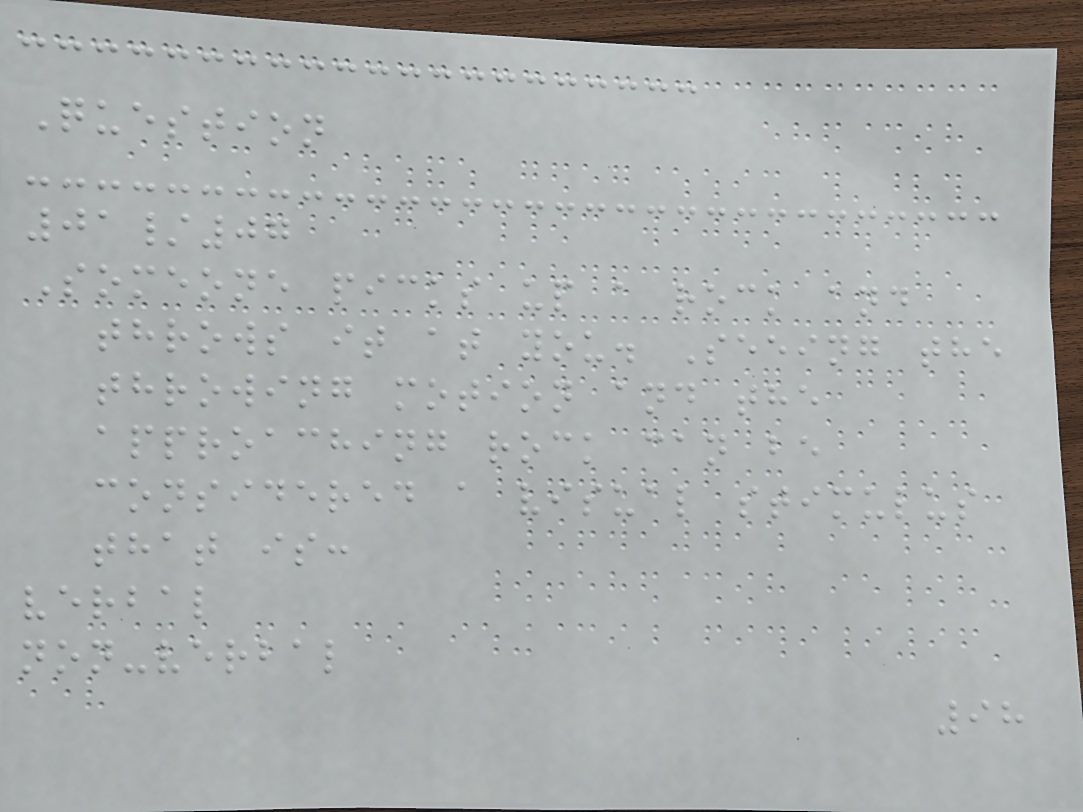Question
01/07
Someone picks up a rock and
throws it at you. Seeing the
throwing motion and the
approaching rock can be
considered a visual stimulus
that is:
verbal
non-verbal
98
